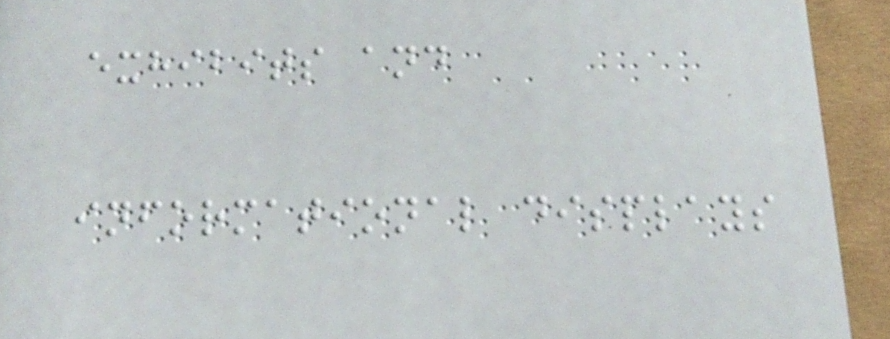exhibits and
informational displays
